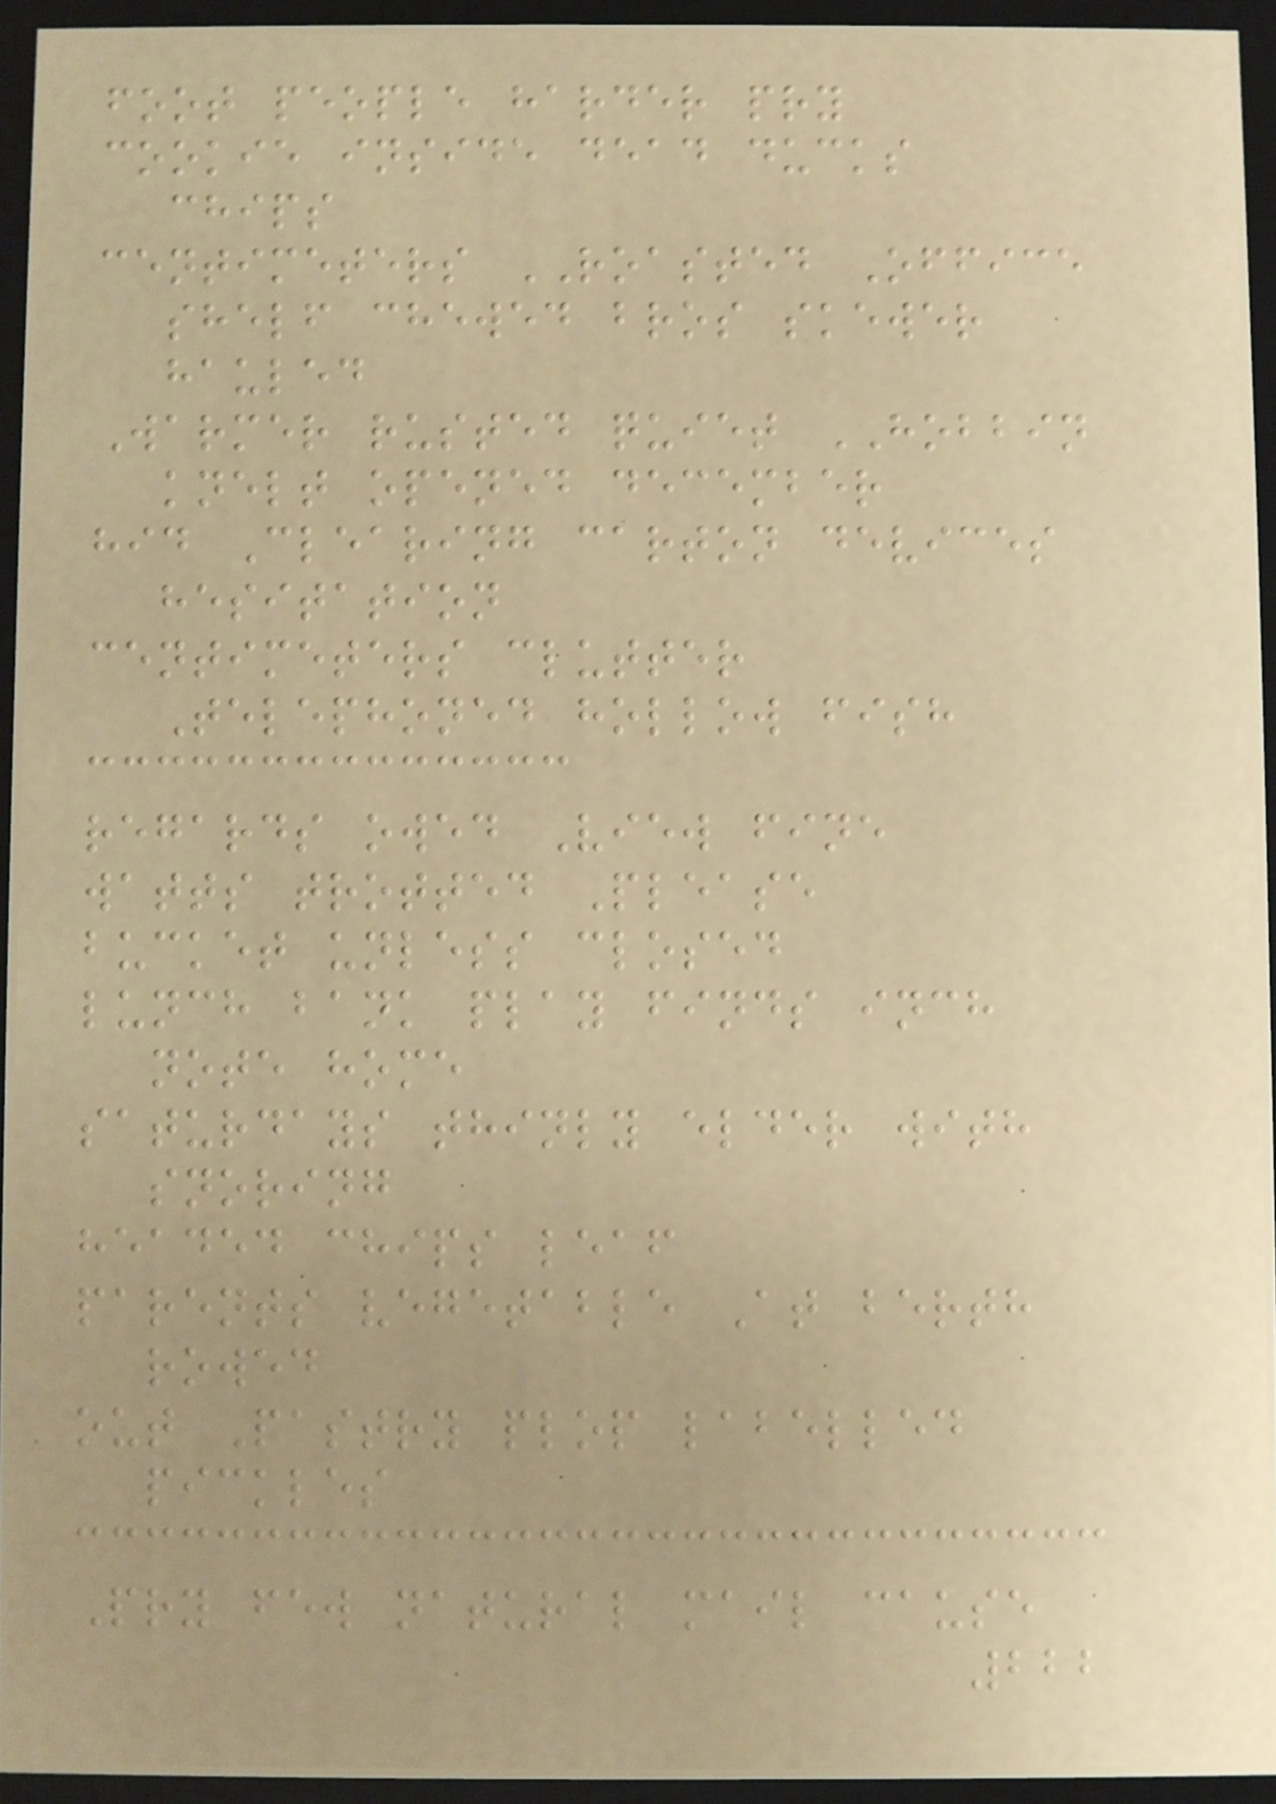foot people harder pry
cookie inside dead ducks
chips
centimeters ROASTED Office
shelf chewed bros skewer
hauled
Warmer rusted quiet HOBBIN
knelt opened december
hid Clearing carton devices
hesitation
centimeters clutter
Telephoned hollow fish
regards owed View fine
watts trotted Please
bucket unless closed
lunch bank play finds inch
note home
saturdays thinly elder with
snoring
headed chips leaf
parents vegetable At berth
rowed
out Pastry plop labelled
pickles
Pry few natural mail cause
222
